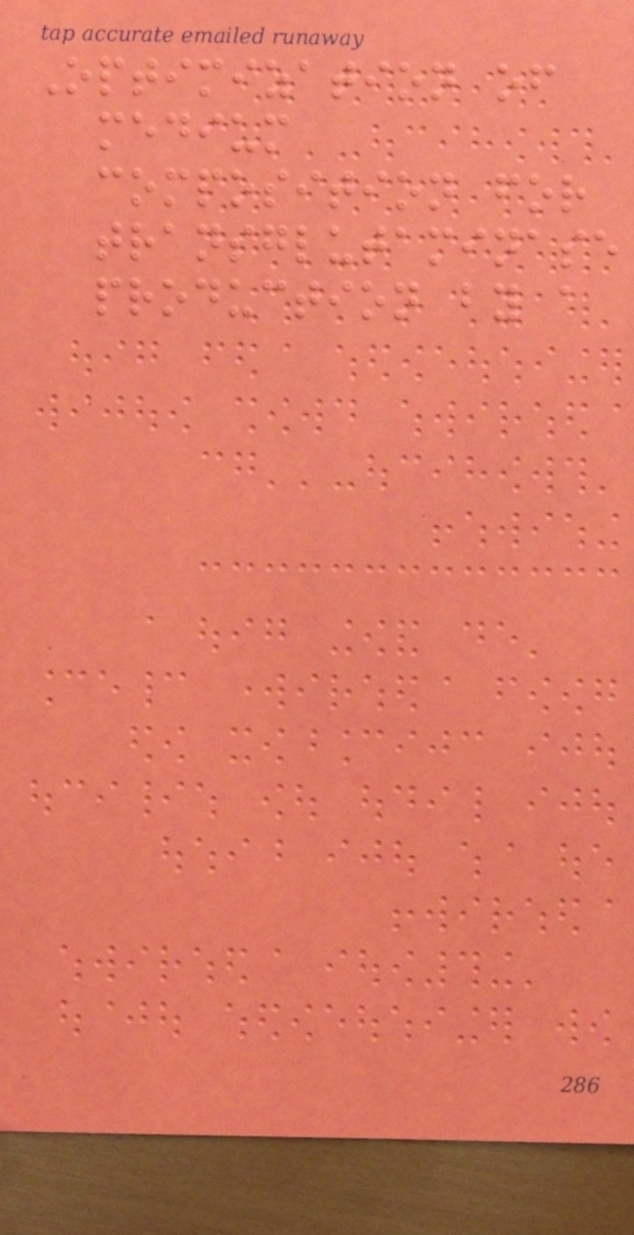Optimization of
medium
composition for
transglutaminase
production by a
